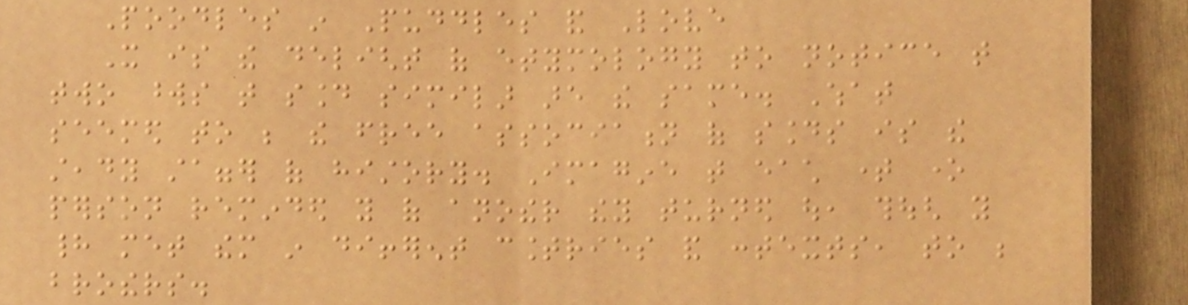Poodles in Puddles and Love
It is the delight of etymology to notice that
two words that sound similar are the same. What
seemed to be the free association of sounds is the
steady stagger of history. Imagine that each time one
person reminded you of another they turned out, though you
had met them in different countries and contexts, to be
brothers.
